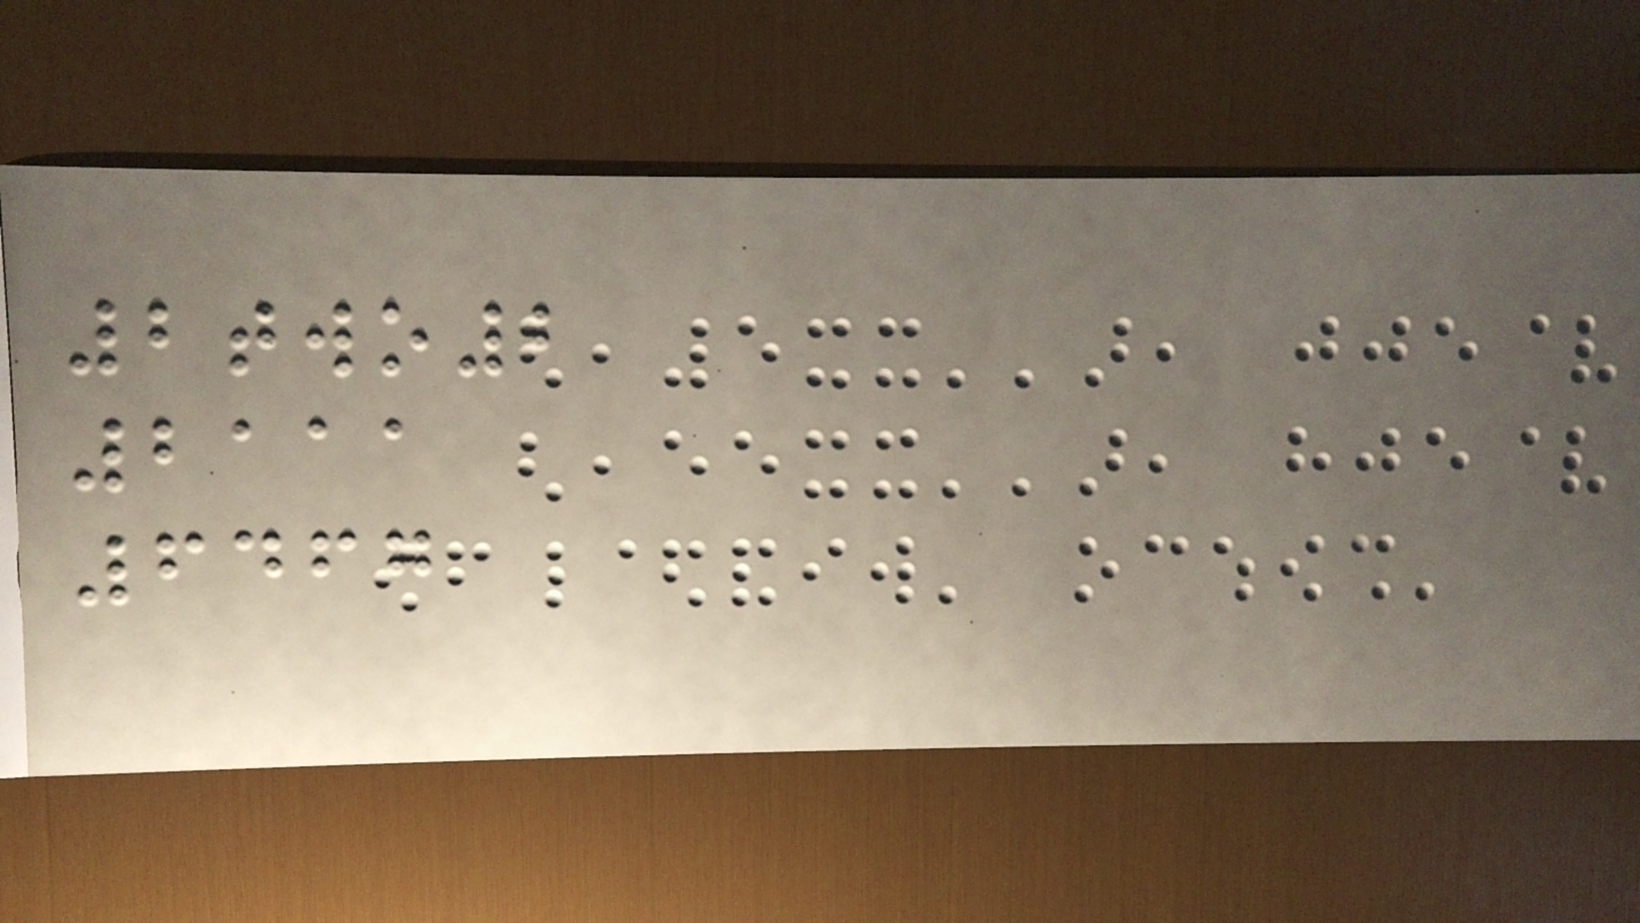2two2
2111
6467
